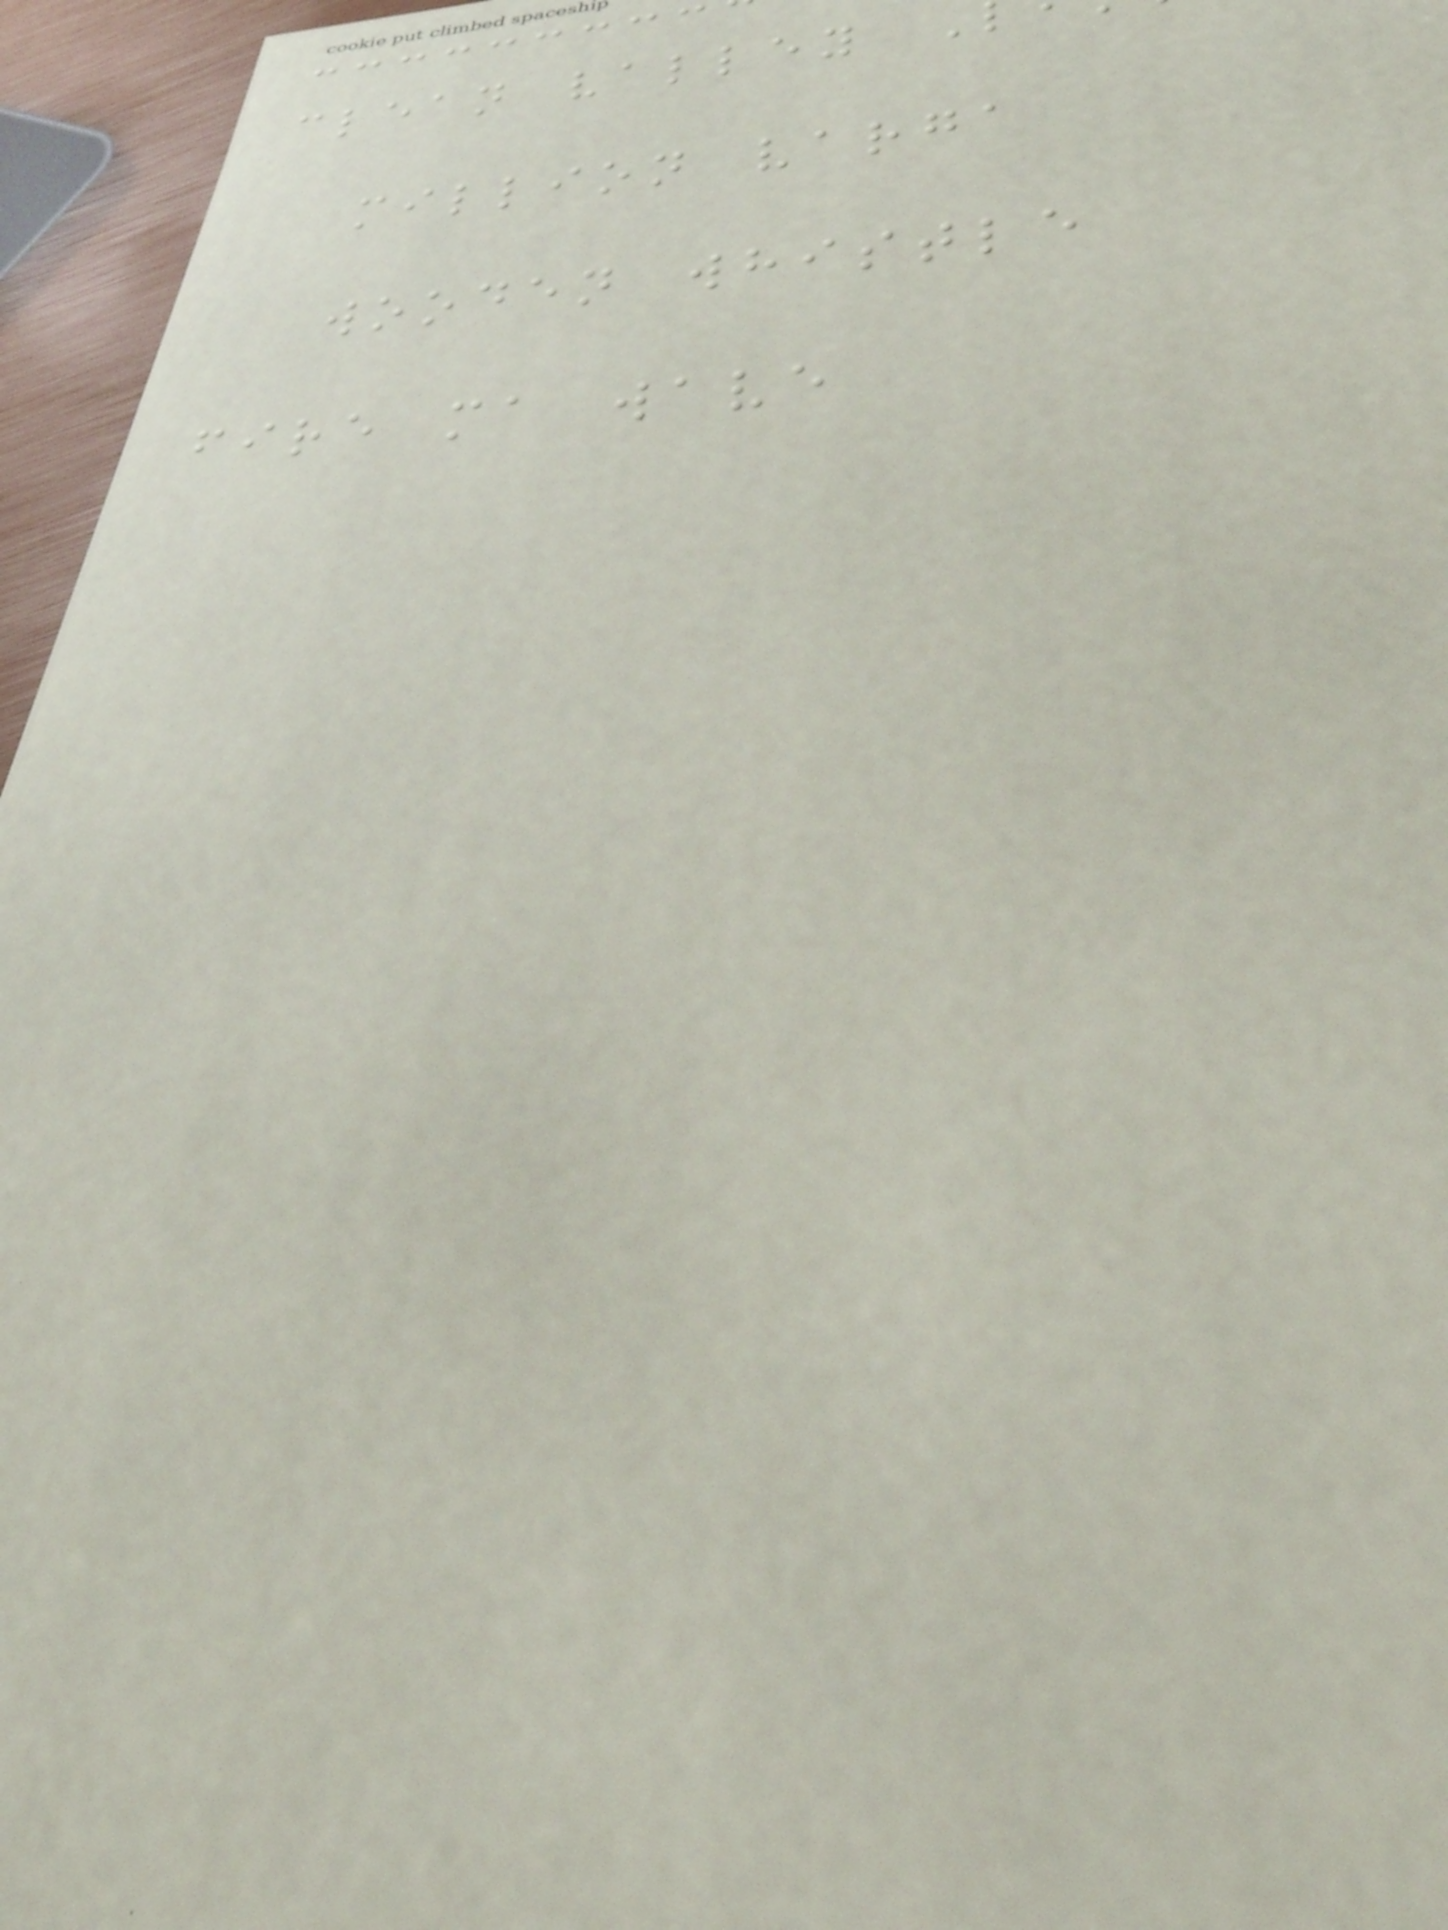clean valley
million varga
wooden whistle
fire ma wave
